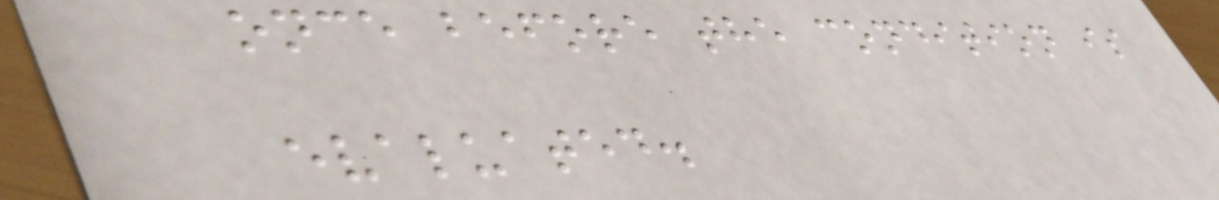once before the condition is
evaluated.
